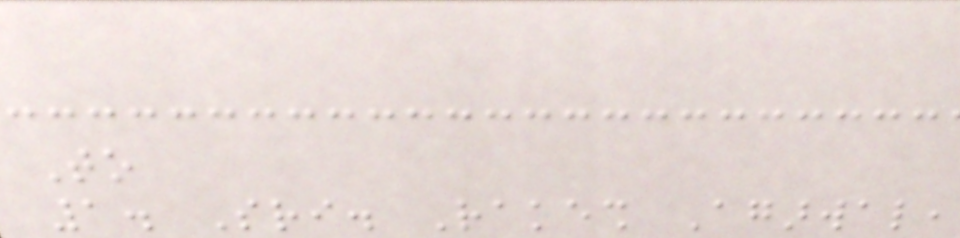To
1. Sri. Rakesh Agarwal,
